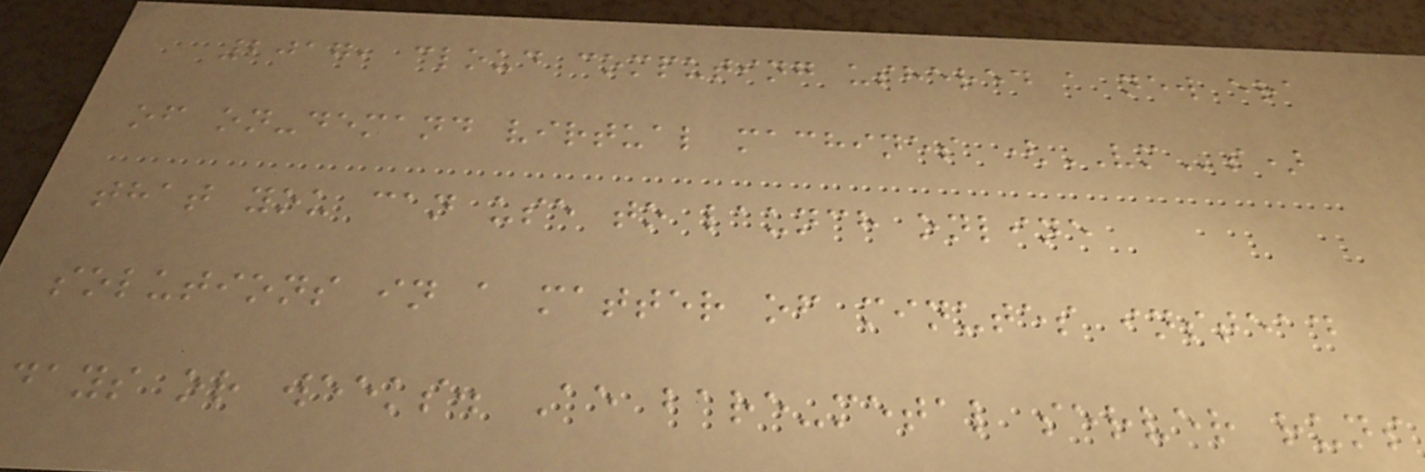2017, cloud computing ushered a new era
of on-demand virtual machines (VMs)
that you can use to launch online
solutions in a matter of minutes instead
days or weeks. Ae bare-metal server runs
